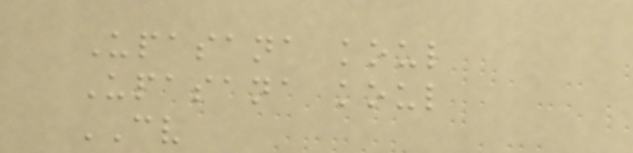Upasana koul
Upasana koul
CV
